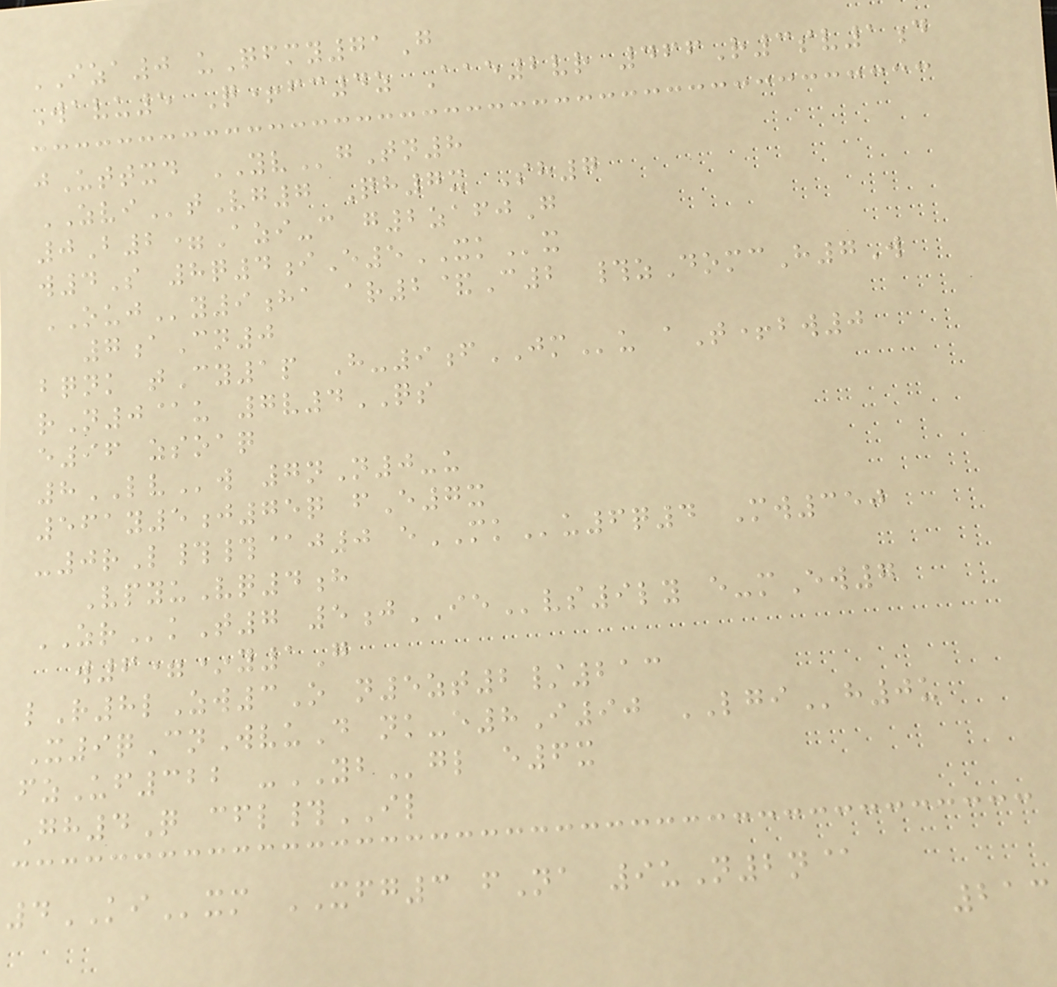IZA0 uQfmy71G
Wavu5 Q+fc4z Aae2vr 466R3sv1d
jUttxd YVgTn8
ZVItVg7 Qh7x Sh7
0B2=Azi-c g2zafjG
w4S 8q4iE5XKx
OUJy9ha ar2&C2 #zDomcH7W
7aCn0
bqnk tCy1p H-9fJMu aT+bw0
rN0@u 7v4QS
e96 zsoaq
8LVw 7nN0-u
561y5j75q fE7x
-0rL##@j0 eMKu6q4 Mw350
VpyuVq4h
ZRkT7 5jIEvs9ly e-mEw7
w6=*y1G
lR8lZw3O n5zt2/213
X9qCnWvuD nk-e8I90 LGIh0u
fzUf322 -YBgl e6x
Gh4Q cfl#IL
4KIxm XFG3 fNa 9uN2n@
213
